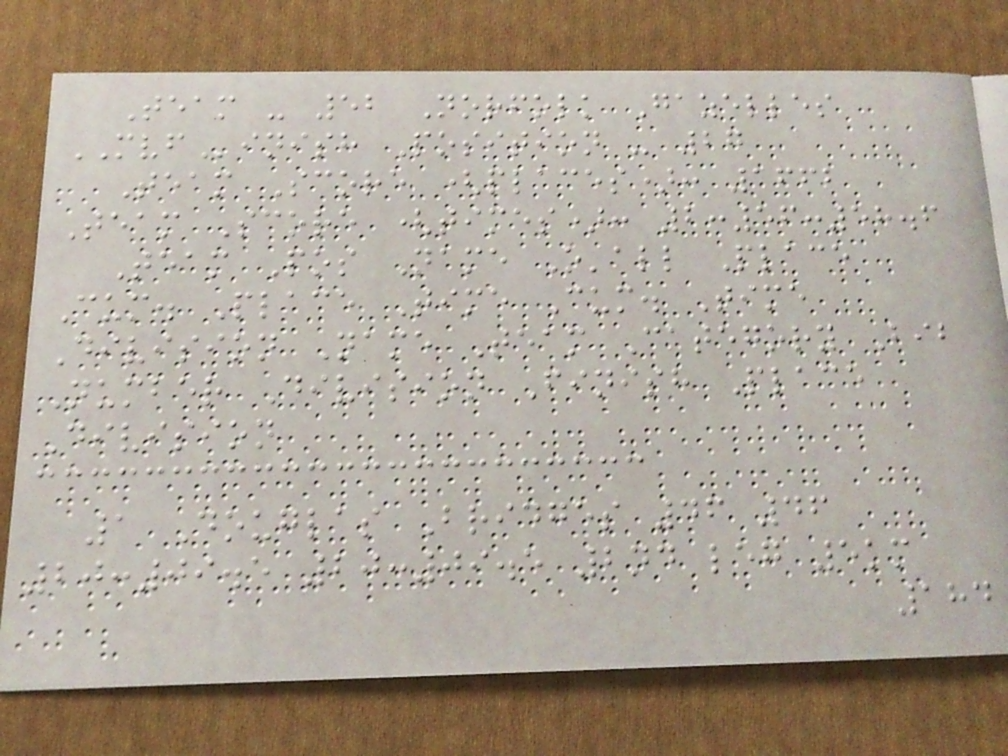Team - 52 Norfolk Gazelles
MVFinish Position - 27
Team Score (places): 1662
Team Score (times): 2:56:58.6
Team Pos Name O'all Place
Cum. Place Time Cum. Time
Division Name Team Category Bib
Number Division Finish Place
Division
1 Douglas Bridges 46 46
20:09.5 20:09.5 2nd leg 5km
184
